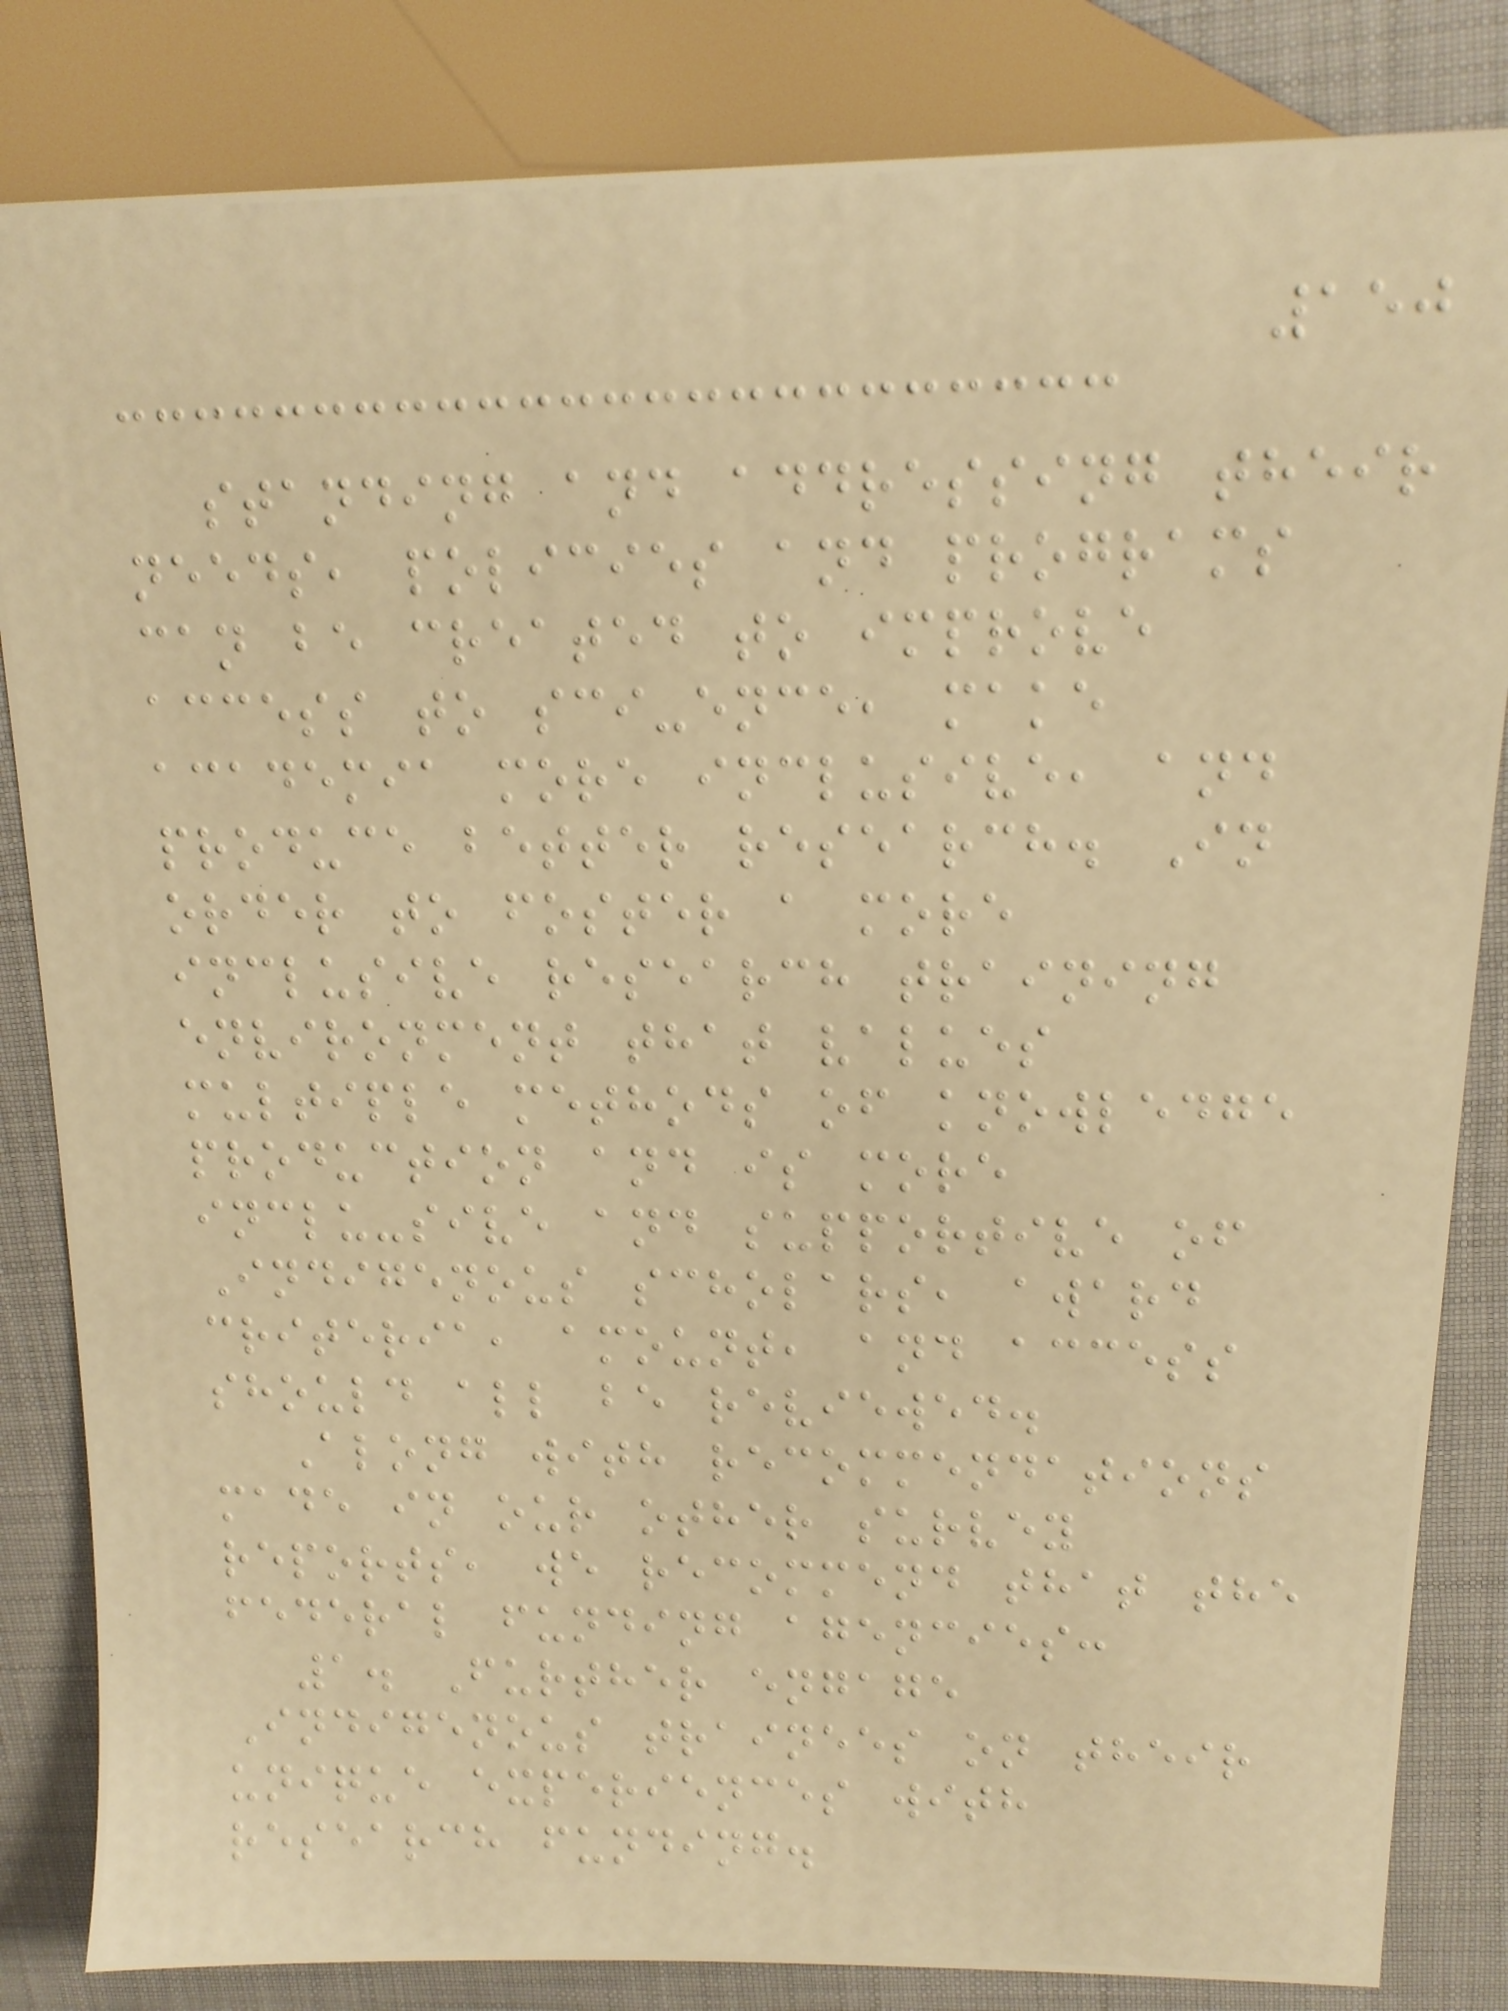150
standing and addressing their
needs, policies and programs
can be created to improve
access to sci-ence, make
academia more inclusive, and
produce better research. In
order to foster a more
inclusive research training
environment that values
multiple methods of knowledge
production and is more
inclu-sive and supportive of
Indigenous scholars, award
criteria, amount, and access
should all be reviewed.
Along with recommendations
made in our other survey
reports, we recommend that the
federal funding agencies:
1. Further engage
Indigenous trainees on their
unique experiences with
research funding.
